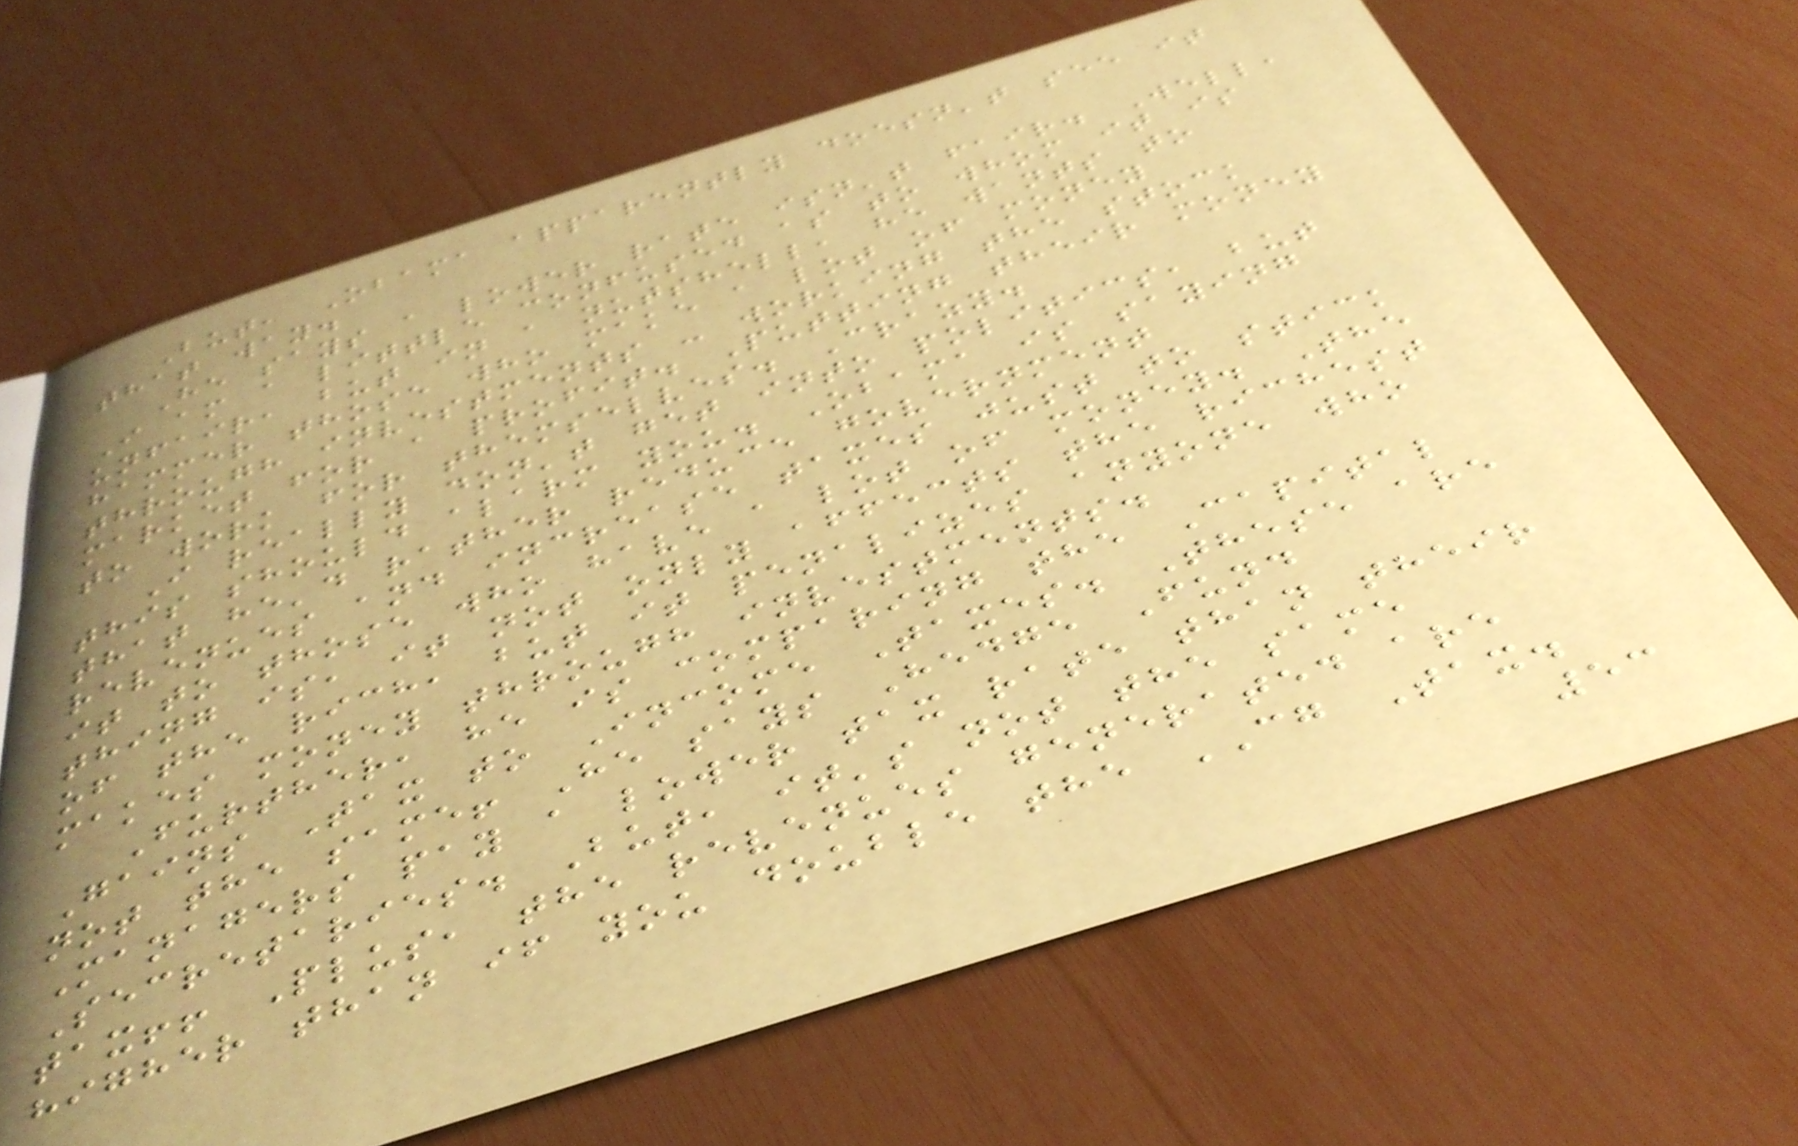But, Obama apparently doesn't see it
that way.
He says a lower rate isn't fair. Well,
I am a little confused as to whom it is
unfair, but in a nutshell, he wants to
hammer those who make a lot of money
through investments - working the stock
market for a profit. Putting their money
to work for themselves. Crazy.
I really don't get into politics, but
this should alarm you. Obama is saying
that he'd rather reduce government
revenues and increase taxes just to stick
it to those who have a lot of money. The
thing is, it not only affects the richest
of the rich, but it penalizes anyone who
makes money through investments.
Further, he is comparing the Capital
Gains Tax to Income Taxes. These are
not the same! He says Hedge Fund
Managers pay a lower tax rate than their
Secretaries. But, it's not the same
tax!! Plus, the revenues generated are
higher than if you double the CG Tax.
53
